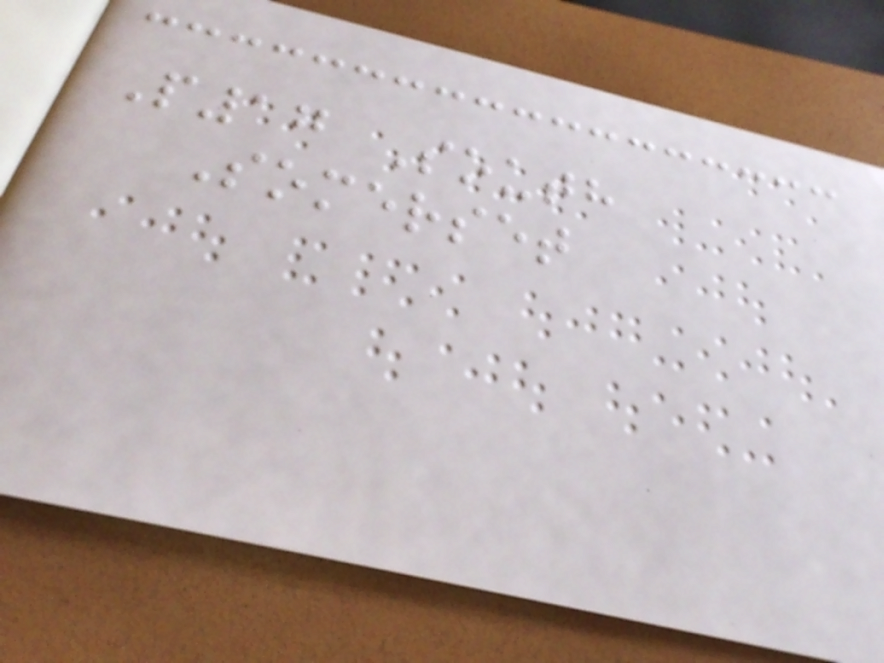P17 South
Somerset
